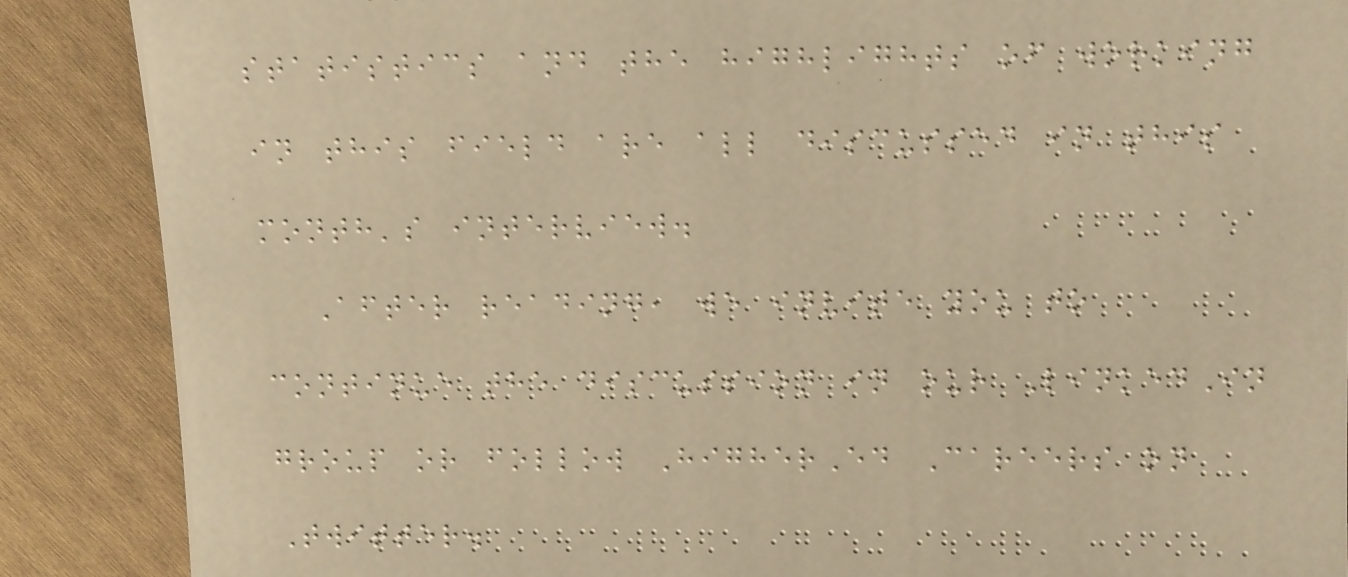statistics and the highlights of working
in this field are all discussed in this
month's interview.
After reading, we invite you to
continue the discussion in our LinkedIn
group or follow HigherEd Careers on
Twitter.
